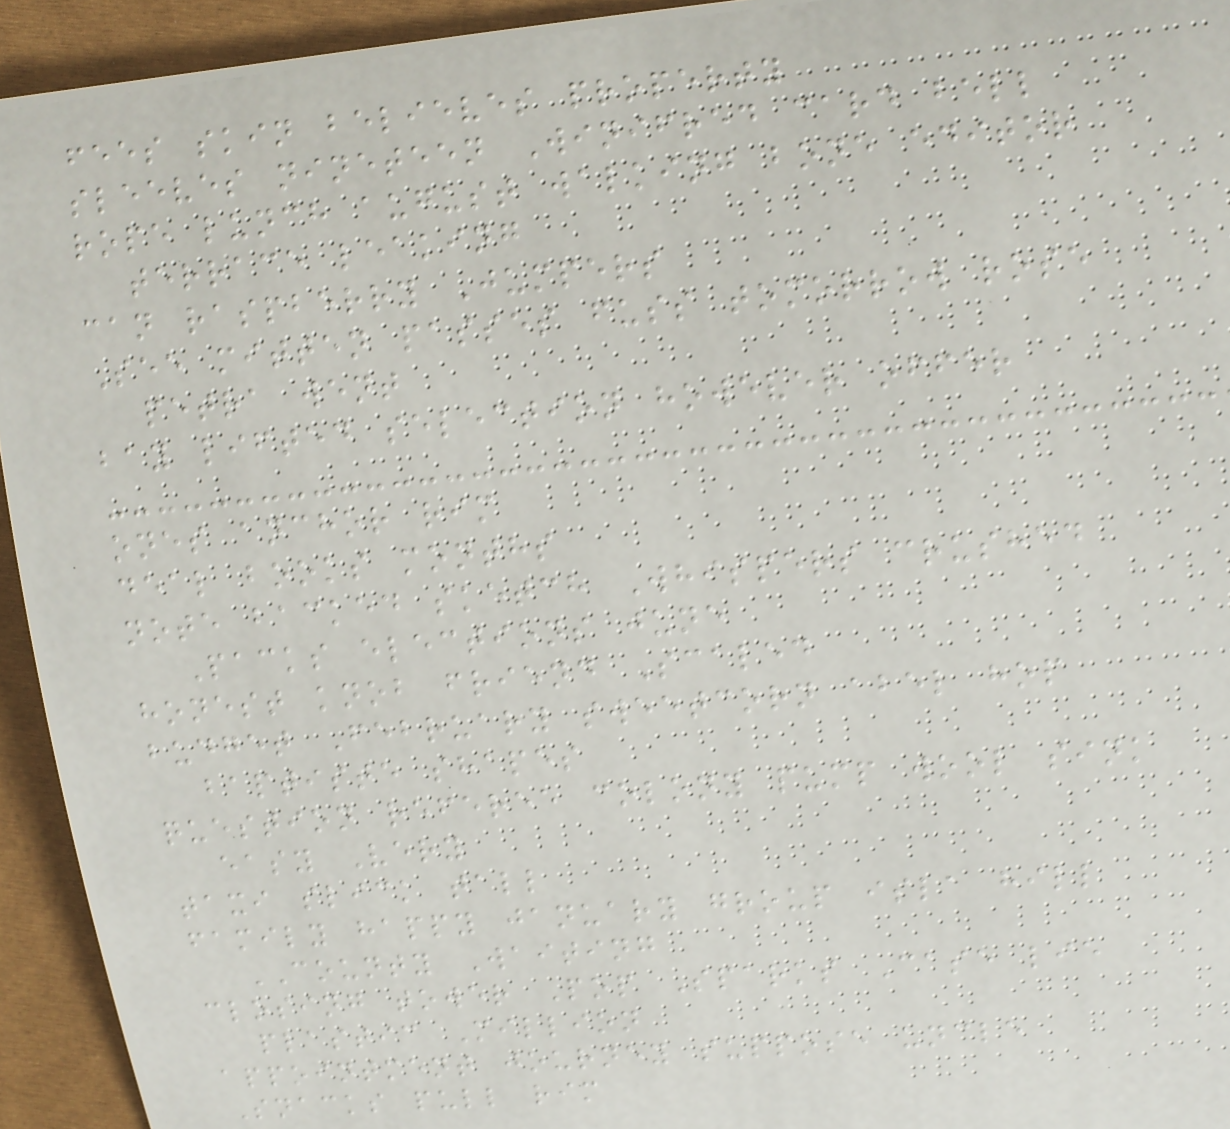fees skin believes property
sleeves nineteen Winifred card bell
rope lunch august walking bone editor
terrace leaking
can raspberry Jumpers
See mitten passes fuss tomorrow rose
petra went
bay lifted selection however offer
ones anchor rim
deal books months
note backed sketch Whispers crushed
Packs elections june
honest knob friend Scaled
budget February sweetcorn abel hop
baptiste shapes
question referee colony pump wool sink
easy Very
taxi slick tall
family happy january group isla hill
COUNTY Waiting
closing tower Pop Sparks Case lie
plastic Million
appointment journey suppose uncle
Snacks pull rim
